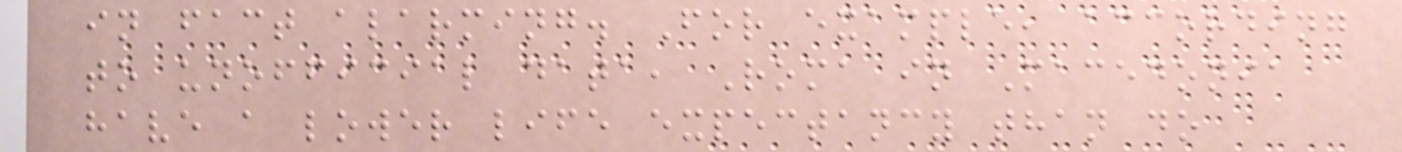in fact alarming. For example, according
to unofficial data, Roma in Macedonia
have a lower life expectancy than do
